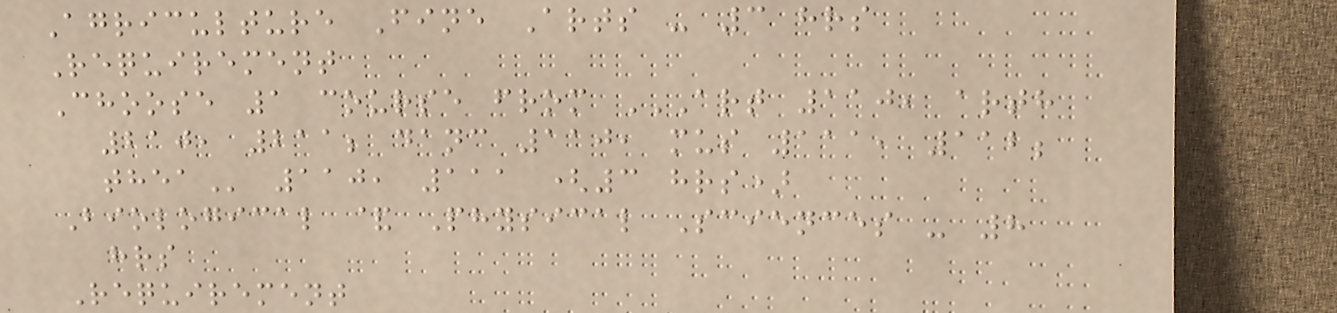Agriculture Fine Arts - 3 hrs
Requirement
Choose 1 course from ART 110, ARTH
210, 211; DANC 110, MUS 111, 112;
THEA 110, 111 (3 hrs)
Biological & Physical Sciences - 8
hrs
Requirement
